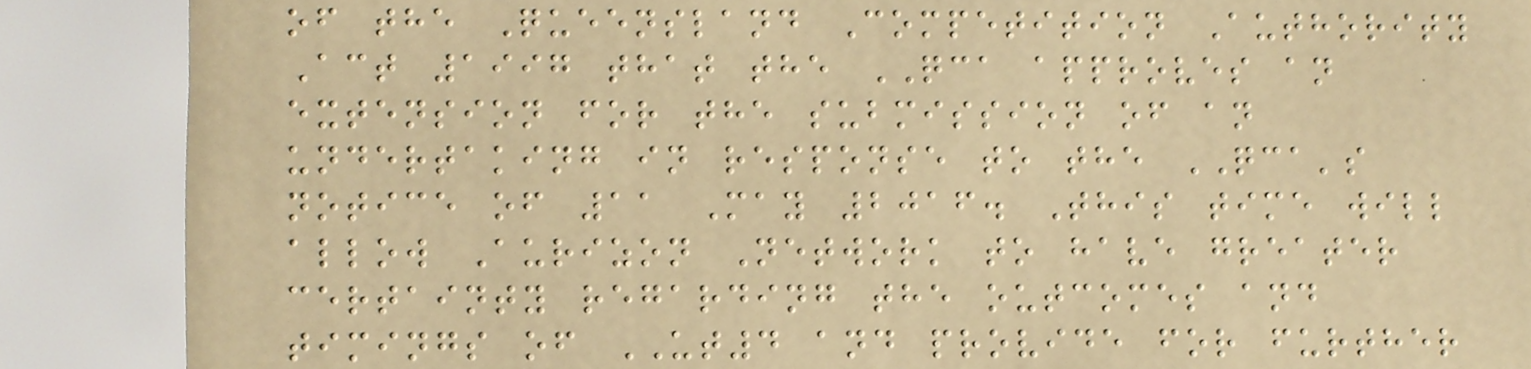of the Queensland Competition Authority
Act 1997 that the QCA approves an
extension for the submission of an
undertaking in response to the QCA's
notice of 11 May 2016. This time will
allow Aurizon Network to have greater
certainty regarding the outcomes and
timings of UT4 and provide for further
